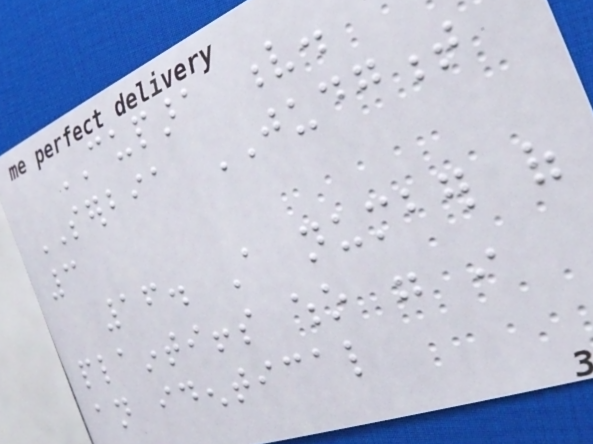CUPARA v.
SERBIA JUDGMENT
3
16. A number of
plaintiffs who were in
an identical
